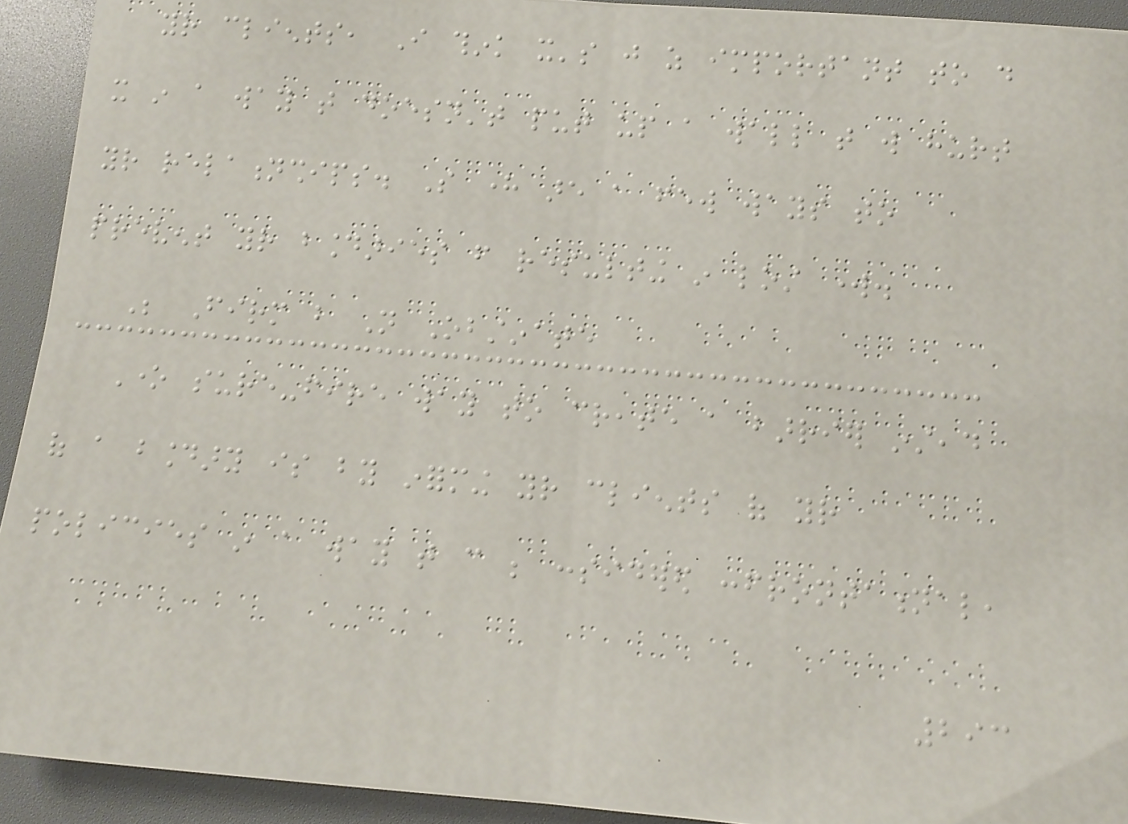your clients, I think it's just as important to do
it in a way that doesn't put up a wall that will hurt
your relationships. So here are a few ways to
prevent your boundaries from resulting in lost work.
Be Firm but Not Obstinate
One sure-fire way to create a barrier instead
of a boundary is by informing your clients of your
policies in a way that can be considered confrontational,
293
